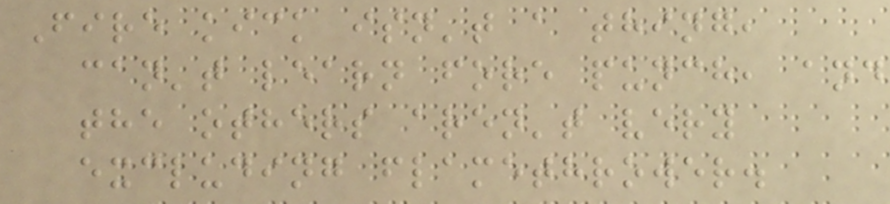Fire kick isn't a thing,
can't learn fore punch, and
the others aren't very
excluding flamethrower.
